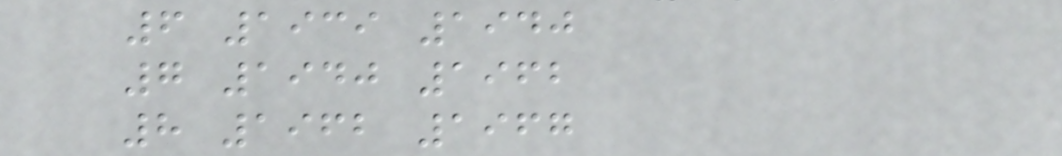6 1939 1940
7 1940 1962
8 1962 1967
